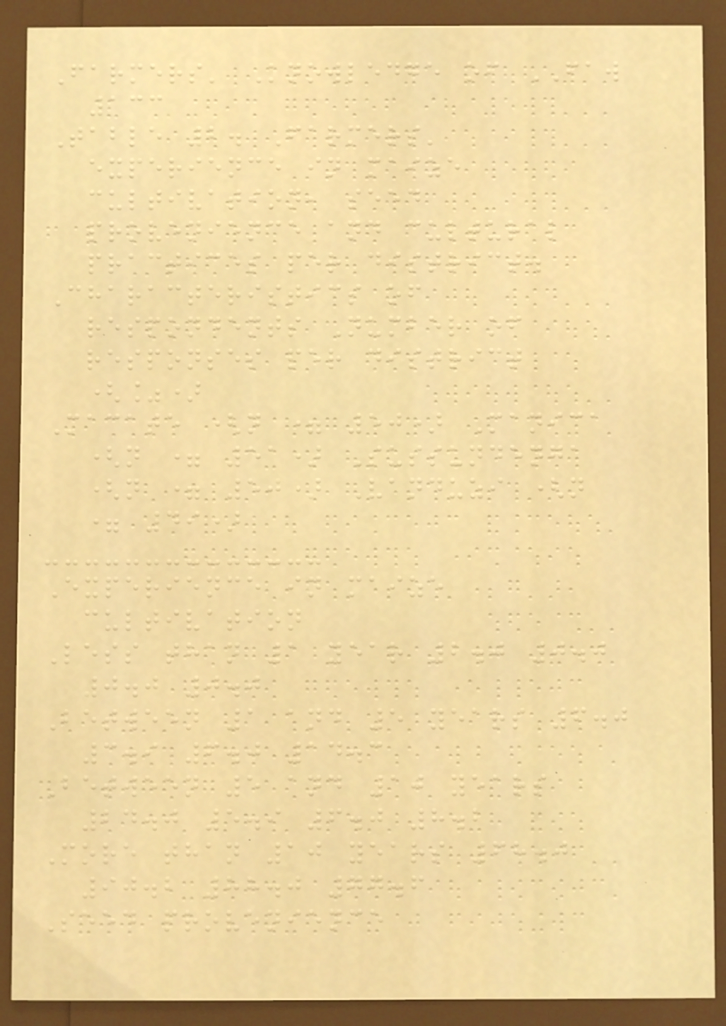Farmers' Knowledge of FAW
133
Table 2. Farmers'
experience in maize
cultivation, seed
provenience and cultural
practices per district.
Characteristics of
respondents Number of
responses per district
(%)
Macate (n = 50) Manica
(n = 51) Sussundenga
(n = 50) Vanduzi (n
= 49)
Experience in maize
cultivation
Less than 1 year 2.0 0.0
0.0 0.0
Between 1 and 5 years 6.0
3.9 6.0 14.3
Between 5 and 10 years
24.0 5.9 6.0 8.2
More than 10 years 68.0
90.2 88.0 77.6
Seed provenience
